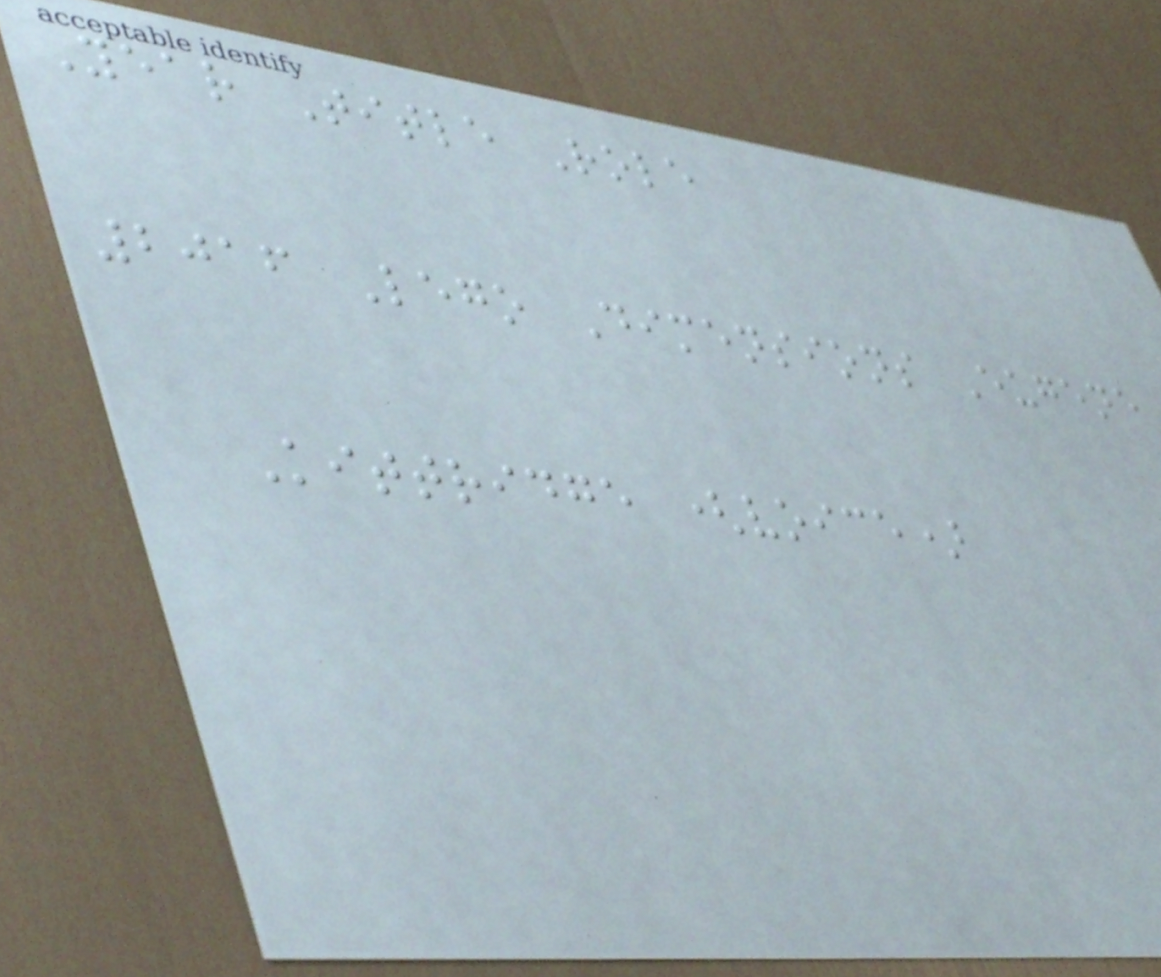Year Title Role
2016 Lego Dimensions Eugene
Kittridge (voice)
